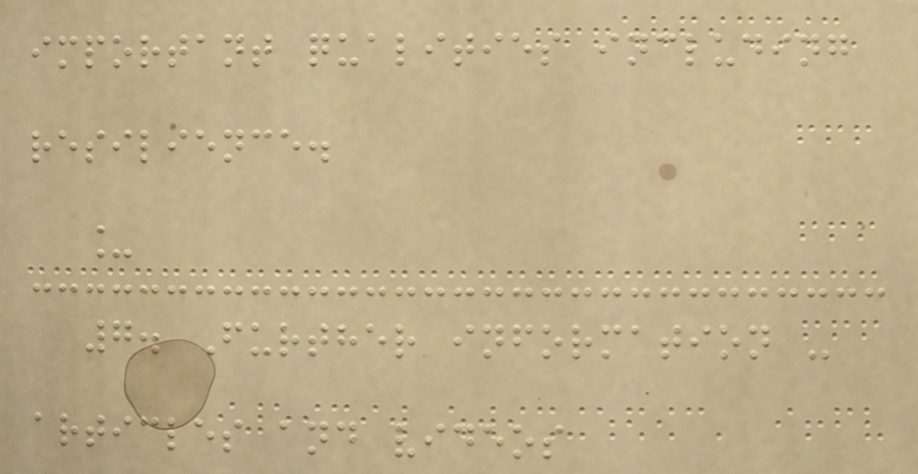important qualities including
resilience.
_
7. Further information -
articles and videos
